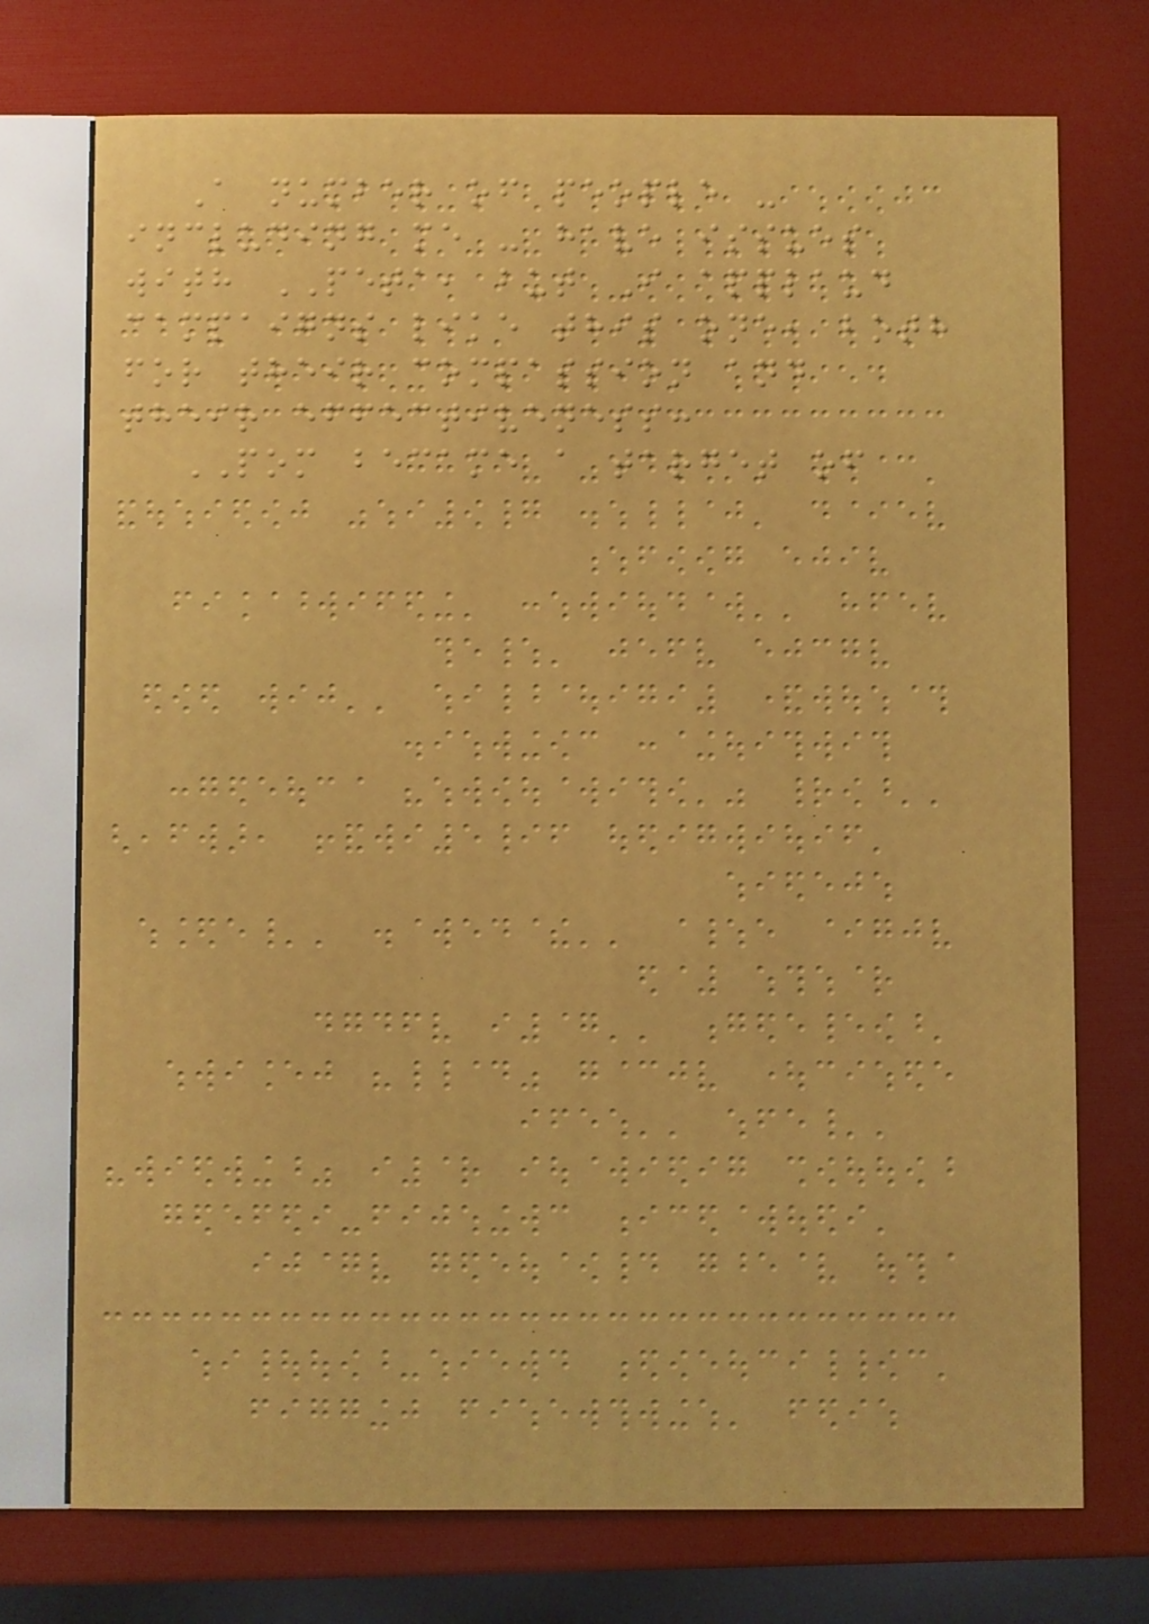A number of people -
including me - have issues
with PETA, but I applaud
campaigns like this one, both
for their compassion and
their effectiveness:
POM became a target of
